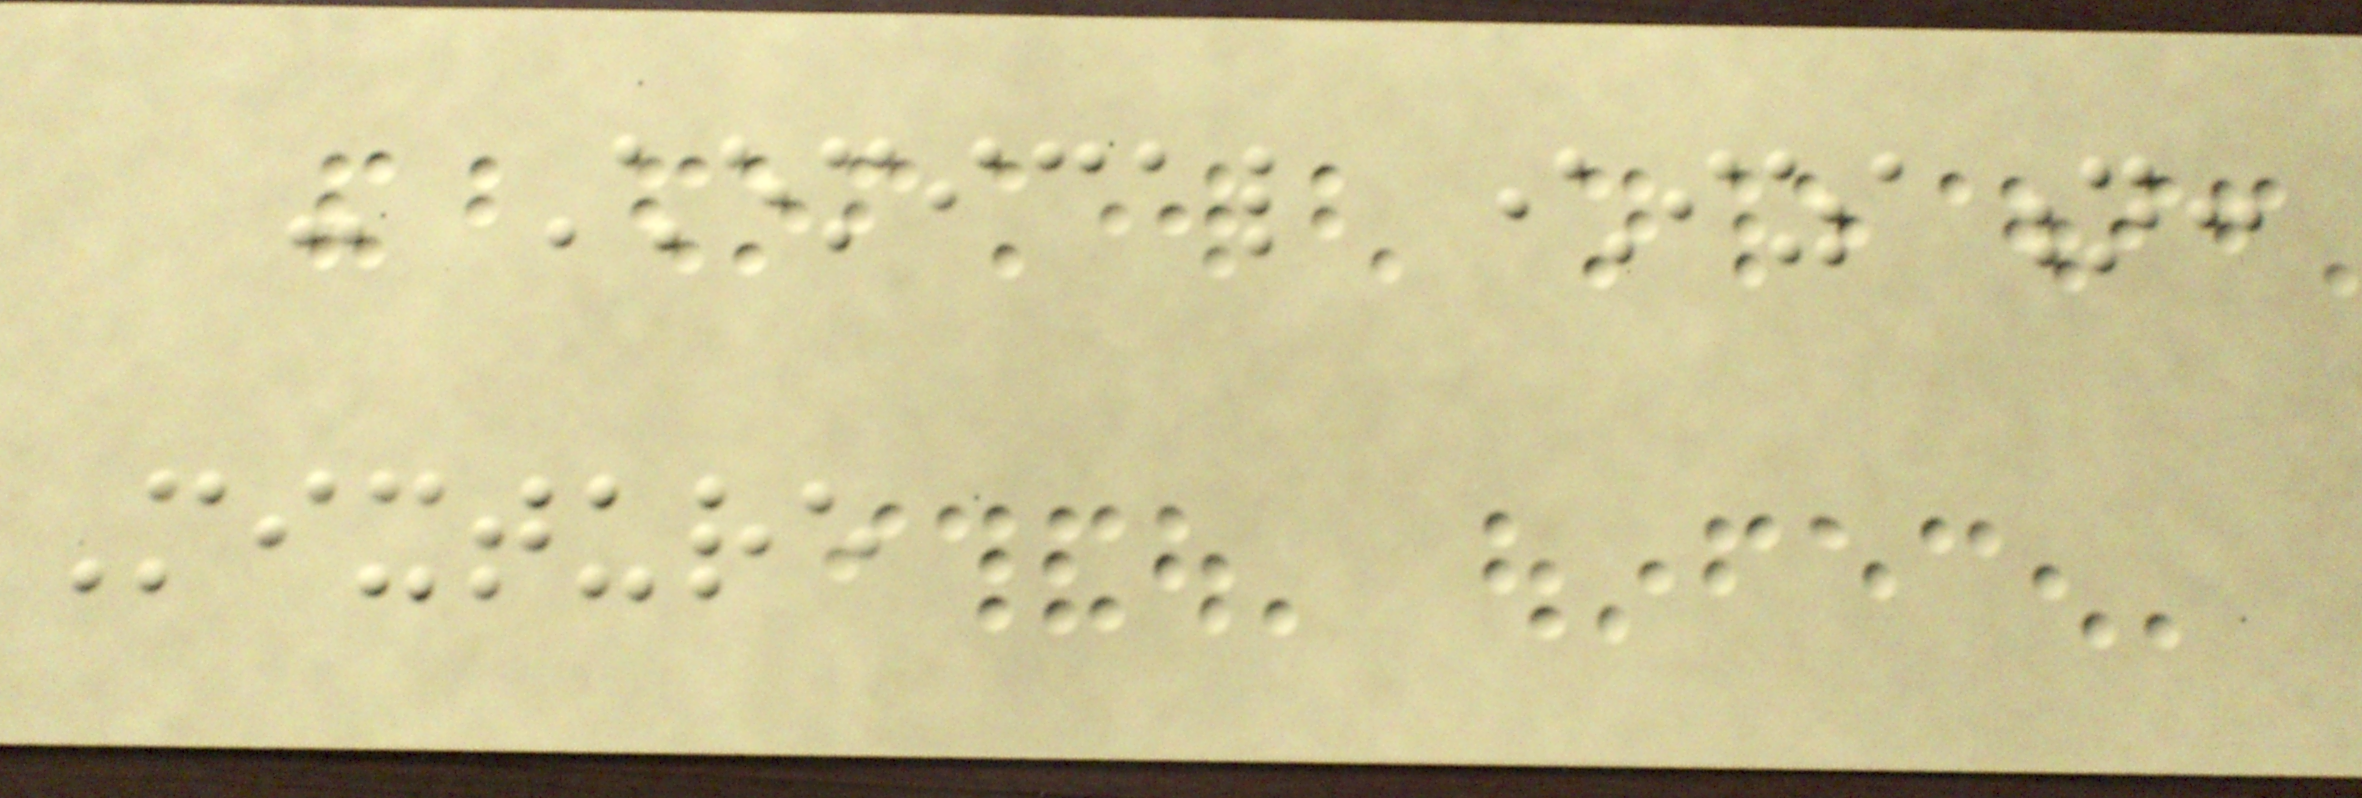- Chemical characterization:
Mixture
